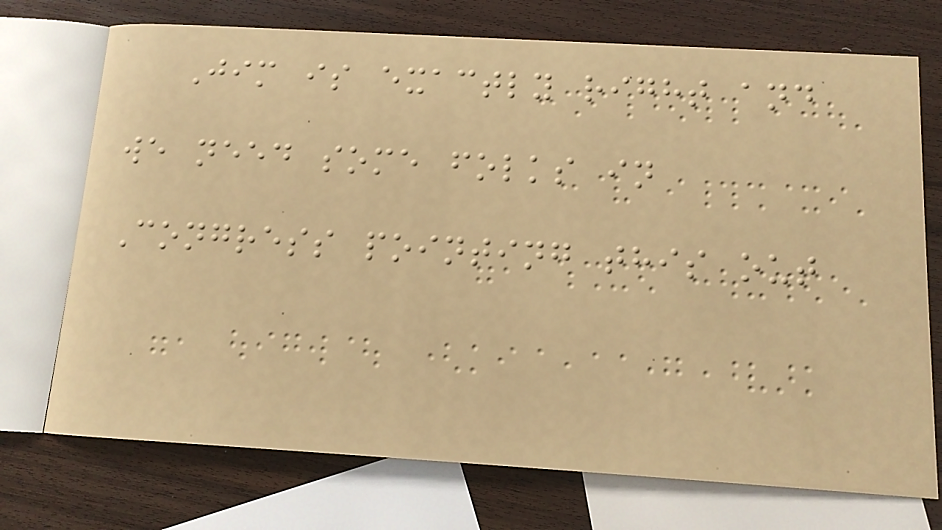Jim is exactly right and
we need some folks in
Congress pointing this out
